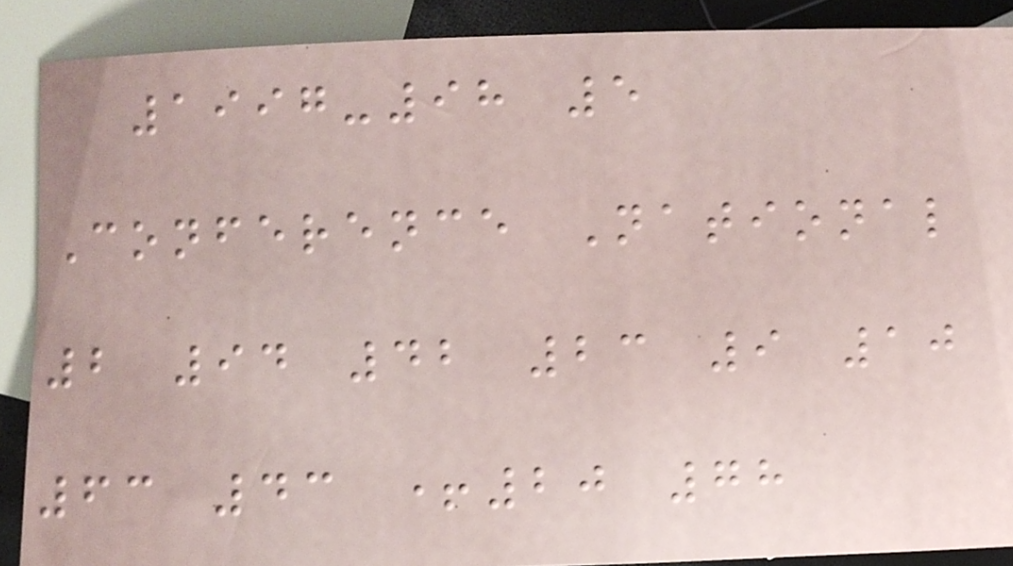1997-98 5
Conference National
2 94 42 23 9 10
63 43 +20 78
